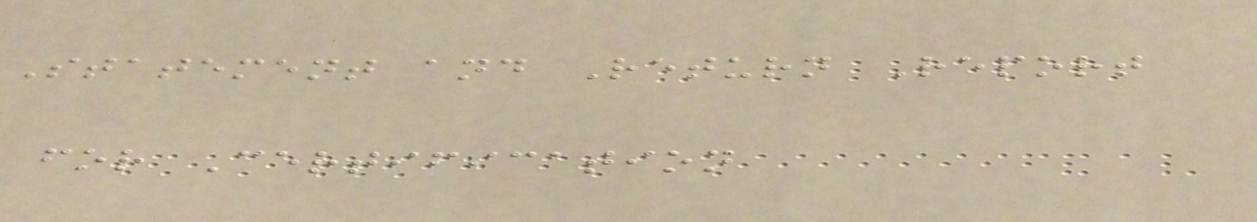Statement and Return Report
for Certification
